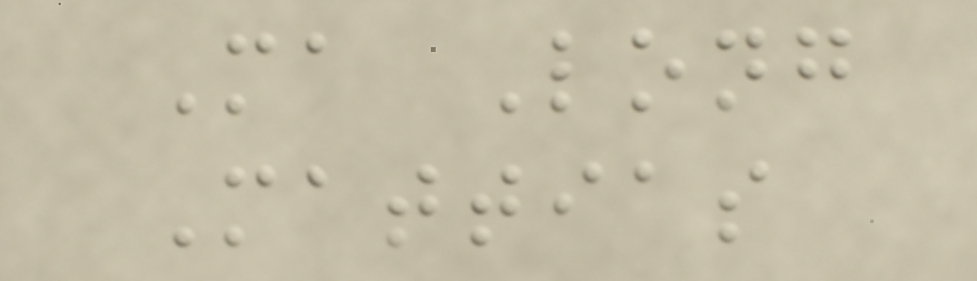Ma Long
Mattias
